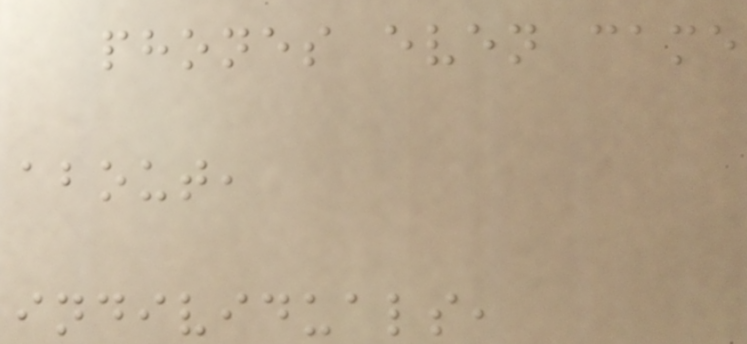phones even came
about,
individuals,
